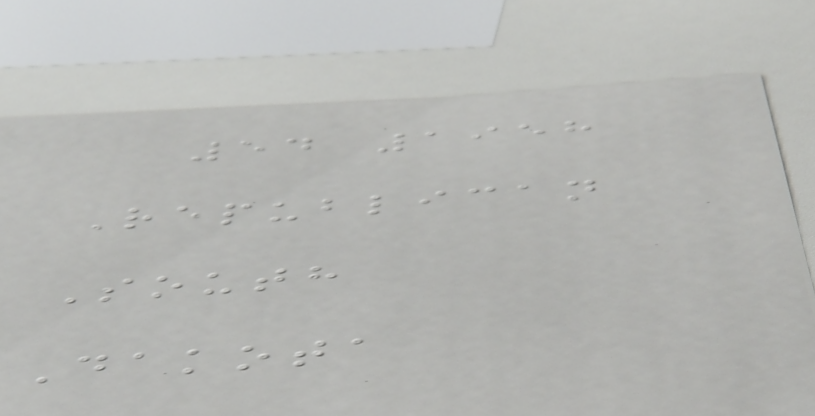54 1958
Republican
South
Dakota
